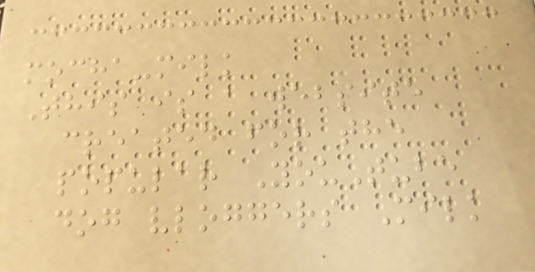mocha-milk
This is a website
created for the
popular YouTube
dog vloggers Milk
